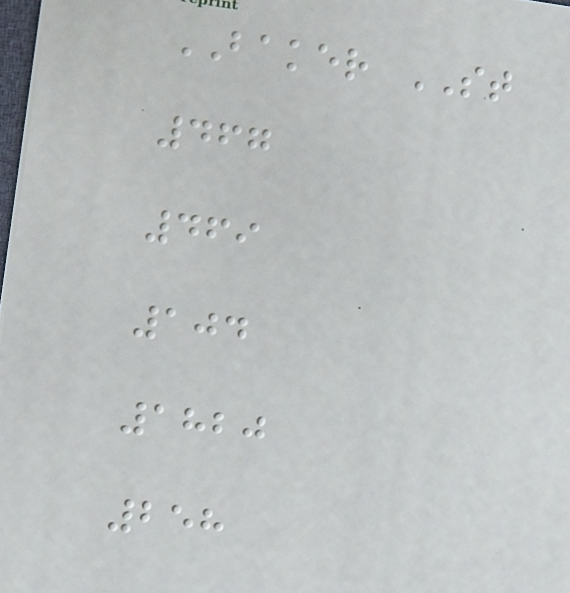BAKER ST
467
469
104
1820
258
